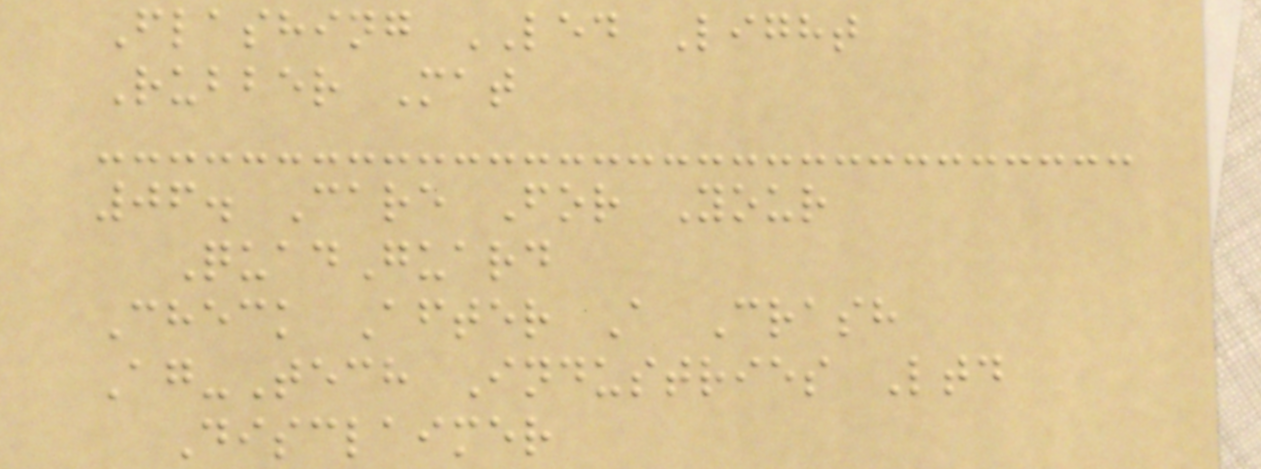Flashing LED Light
Rubber Mat
06. Care For Your
QuadGuard
Check After A Crash
Ag-Tech Industries Ltd
Disclaimer
